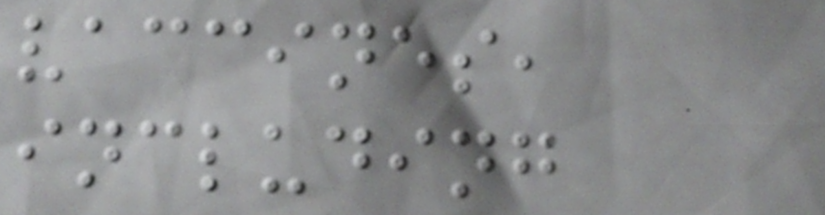vaccines,
including
